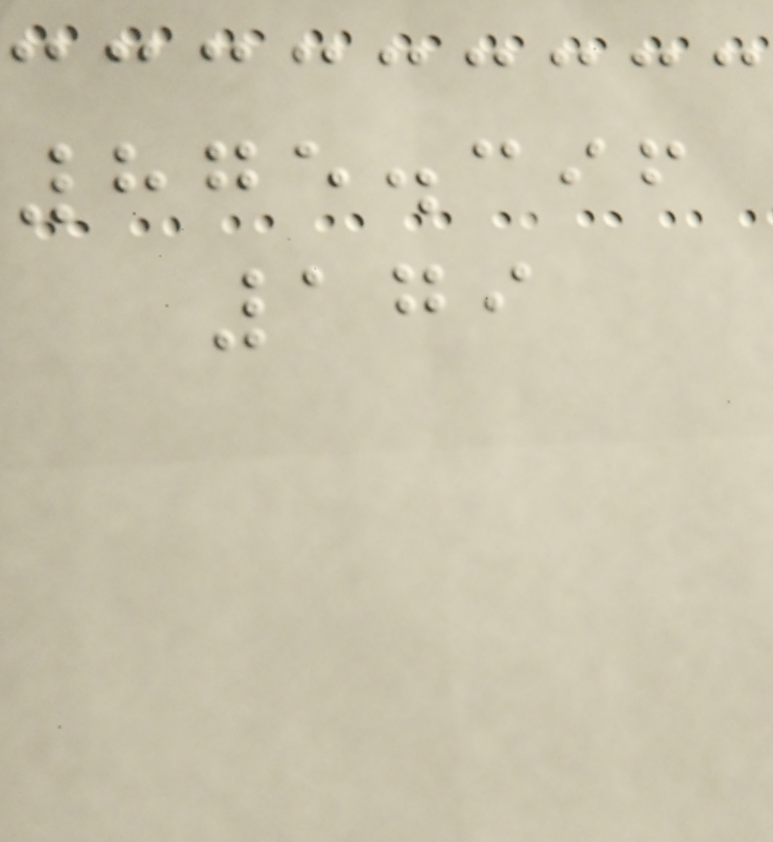875.396
179
